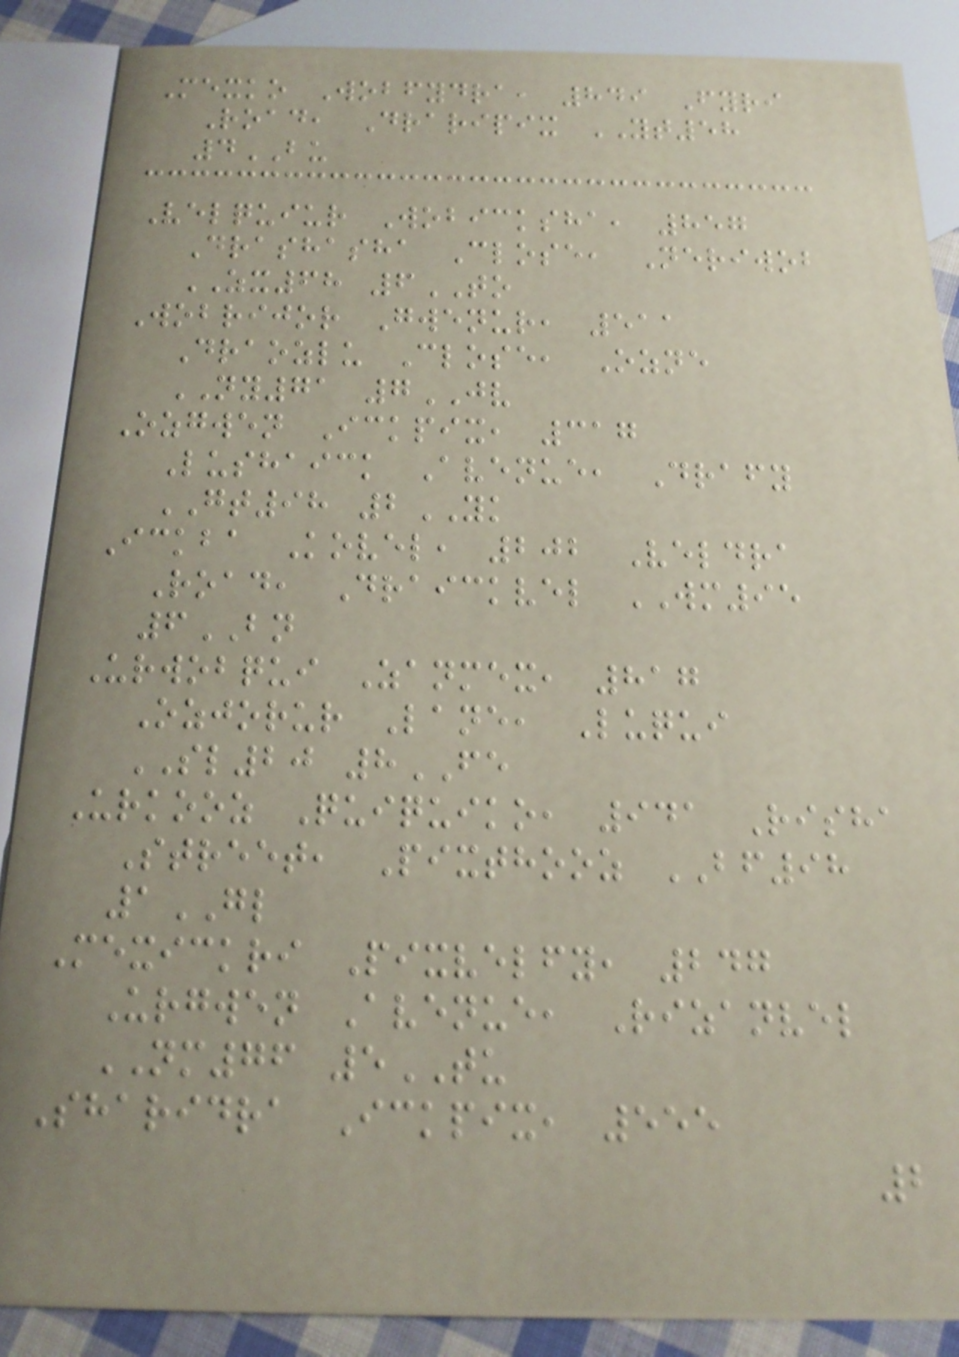Mexko Wobfydra, 849 Fyri
Road, Draripix YT58
4BU
Velquiur Wobicksha, 857
Drashasha Close, Neriwob
ZX68 6TO
Wobrijor Gwenur, 511
Draozlu Close, Ozne
NY71 7JV
Ozgwen Ickpix, 317
Lushaick Avenue, Drafy
GT98 2YK
Ickba Kovel, 202 Veldra
Road, Draickvel WM95
6BN
Urwobqui Zanmex, 817
Ozjorur Lane, Luqui
SL20 8FE
Urkooz Quiquiko, 941 Risha
Street, Pixthooz BF98
1GL
Mexickri Pixvelfy, 247
Urgwen Avenue, Rizanvel
NM76 5TU
Sharidra Ickpix, 555
2
